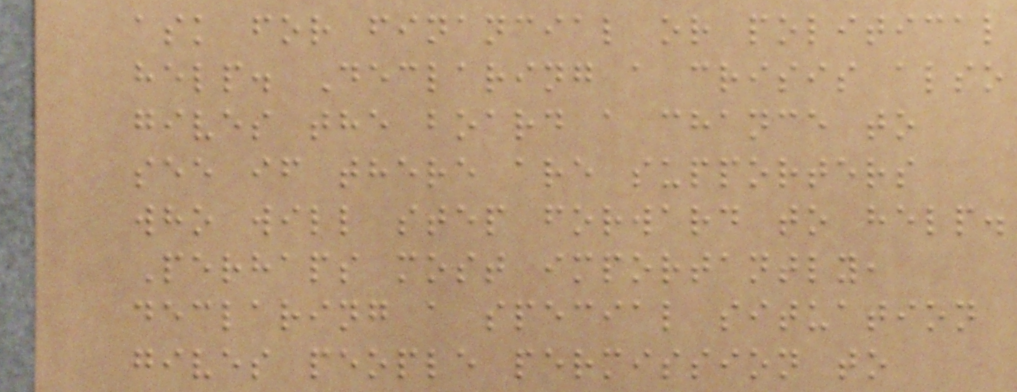ask for financial or political
help. Declaring a crisis also
gives the board a chance to
see if there are supporters
who will step forward to help.
Perhaps most importantly,
declaring a special situation
gives people permission to
